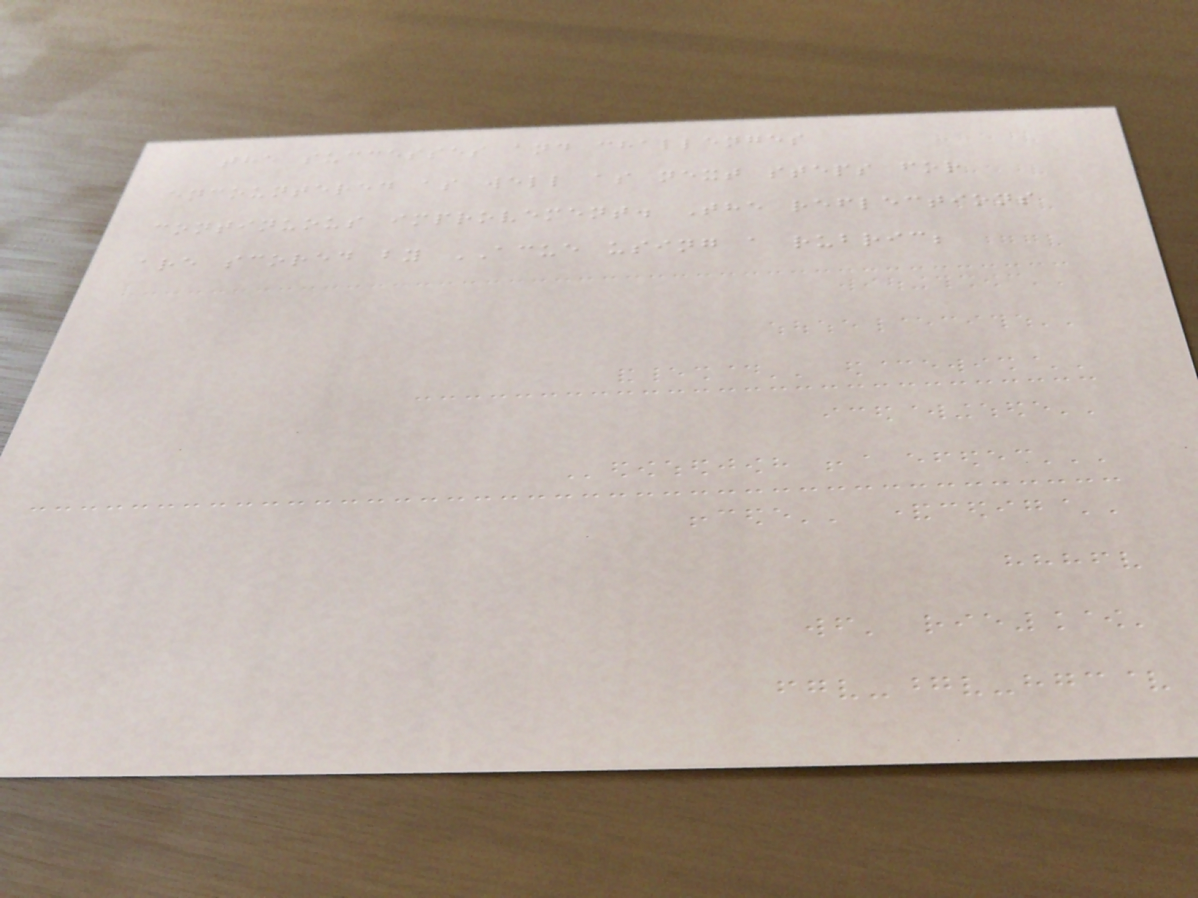the successes and challenges
encountered as well as next steps for
continuous improvement. The reflections
are scored by ACUE using a rubric;
